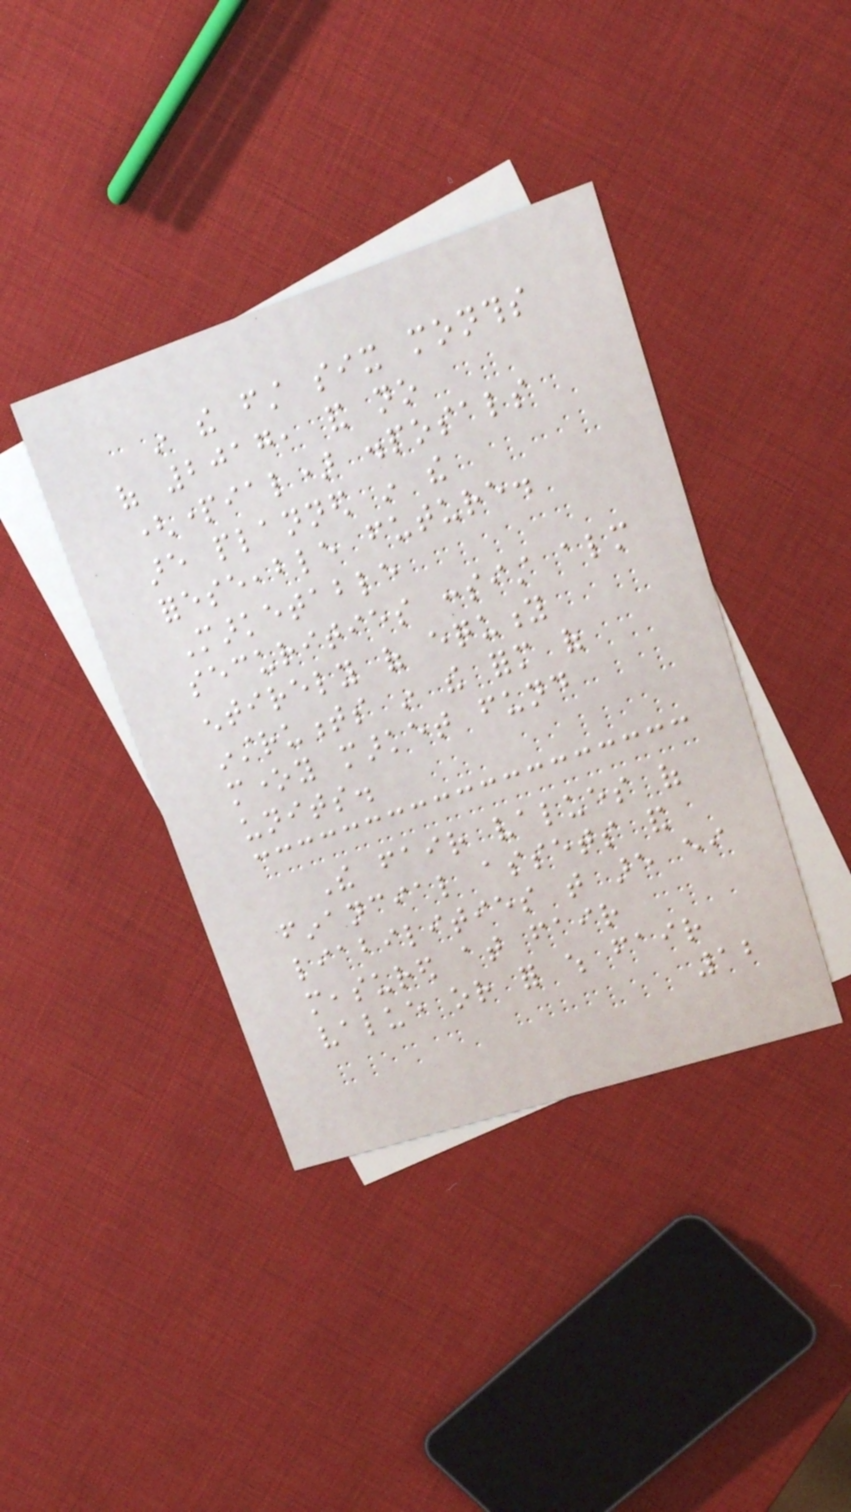in the first six months
of 2017, and no
(partial) disposals
are planned in the
foreseeable future.
Marketable
securities consist almost
entirely of equity
instruments in the form of
money market fund
units.
The fair values of
financial assets and
liabilities that are either
measured at fair
value or for which fair
12
